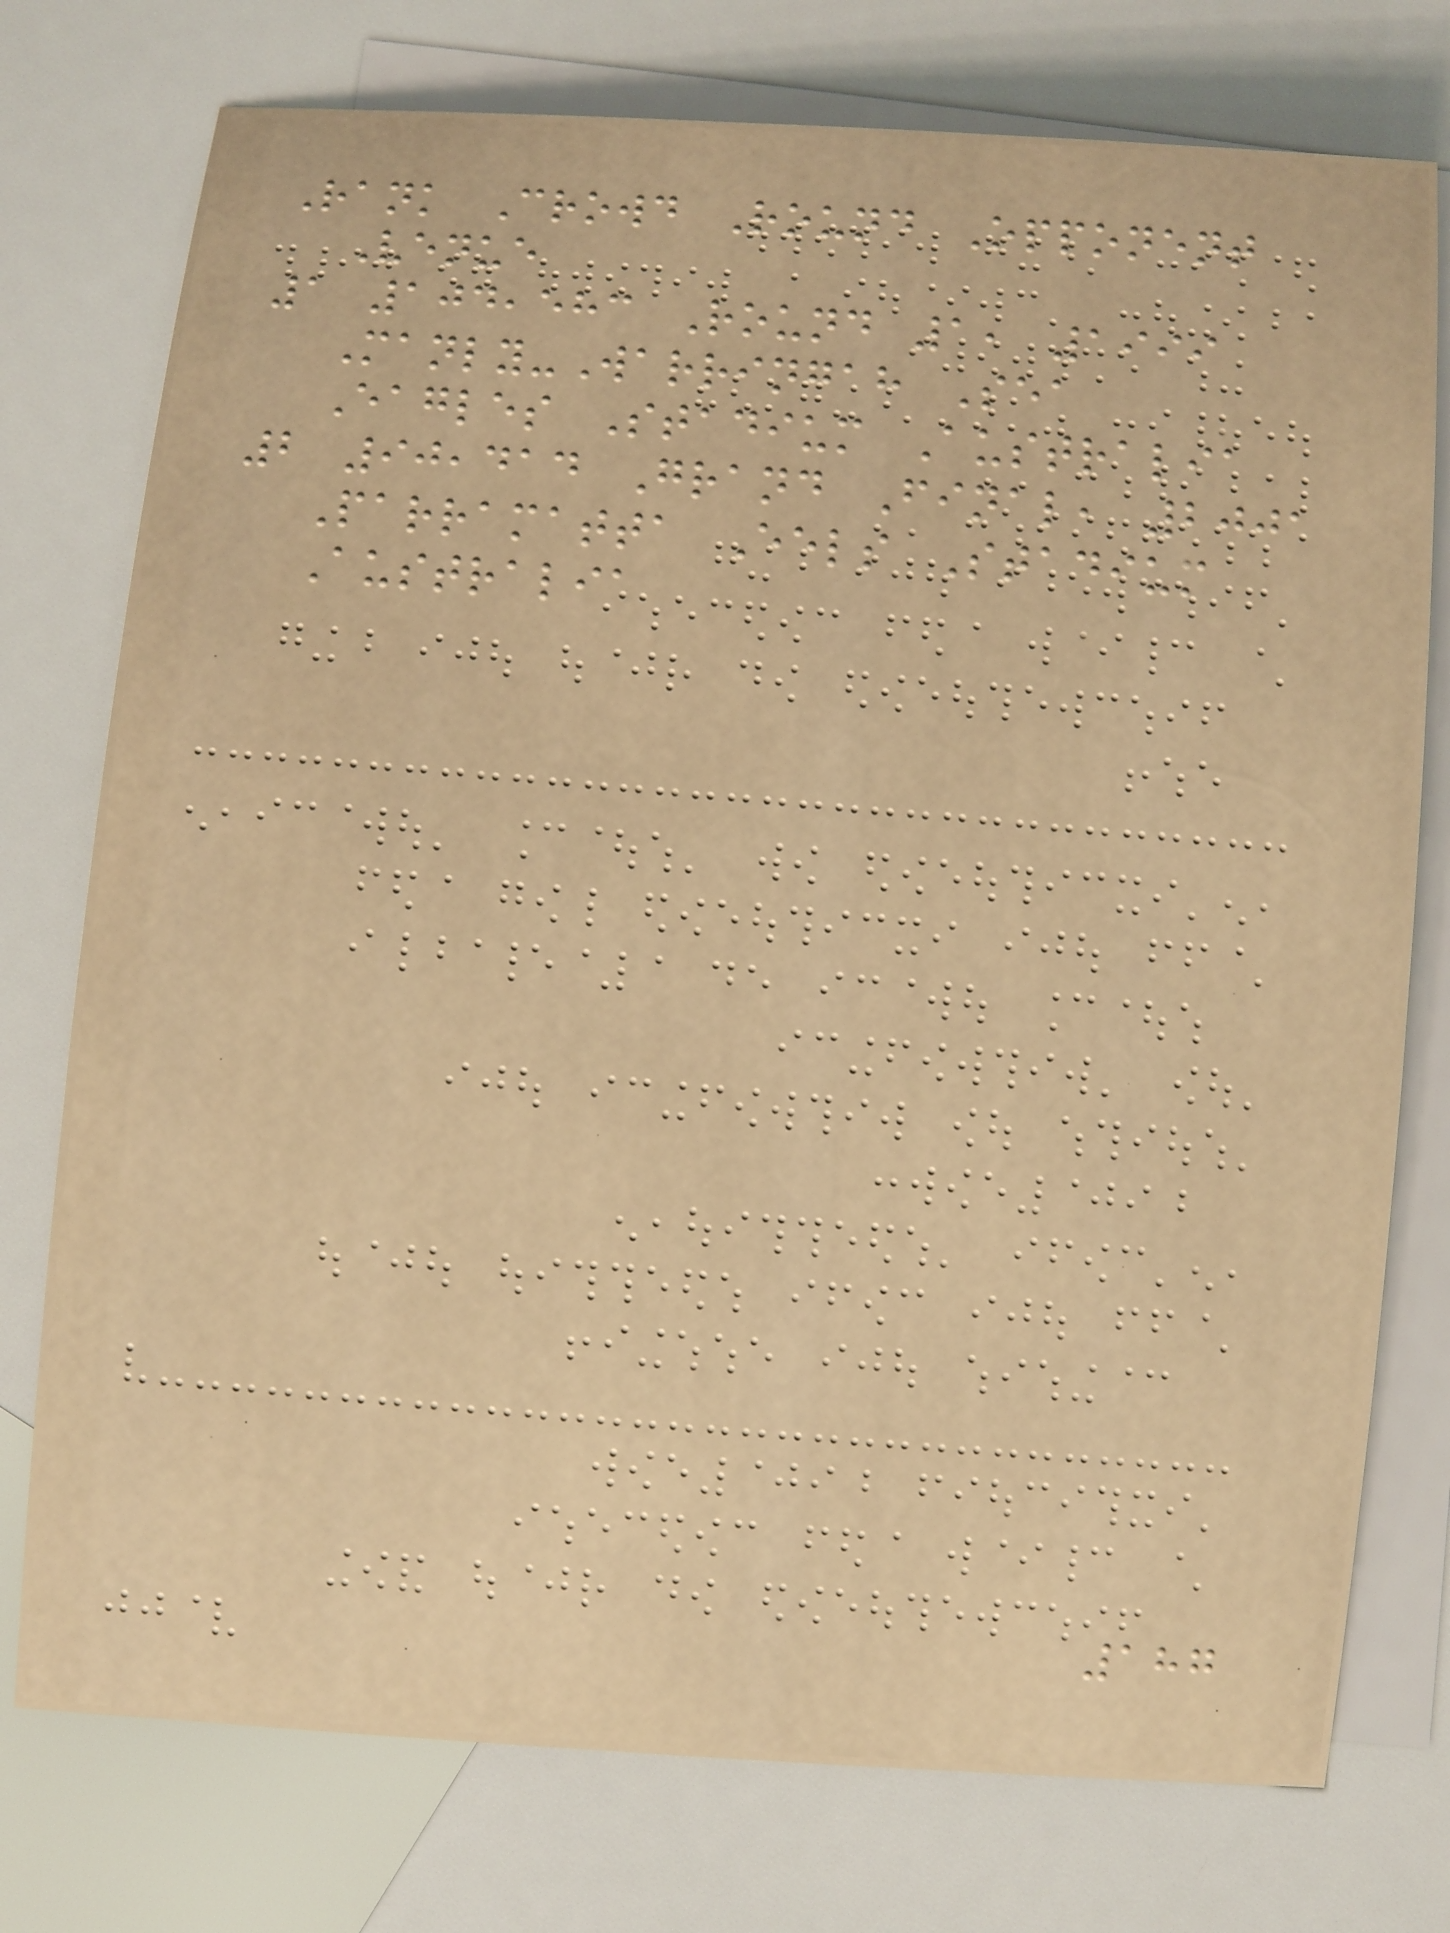Rank Crowd Round Opponent
Venue
1 104,583 Round 1, 1999
Manly-Warringah Sea
Eagles Stadium Australia
2 90,414 Grand Final, 2001
Parramatta Eels Stadium
Australia
187
